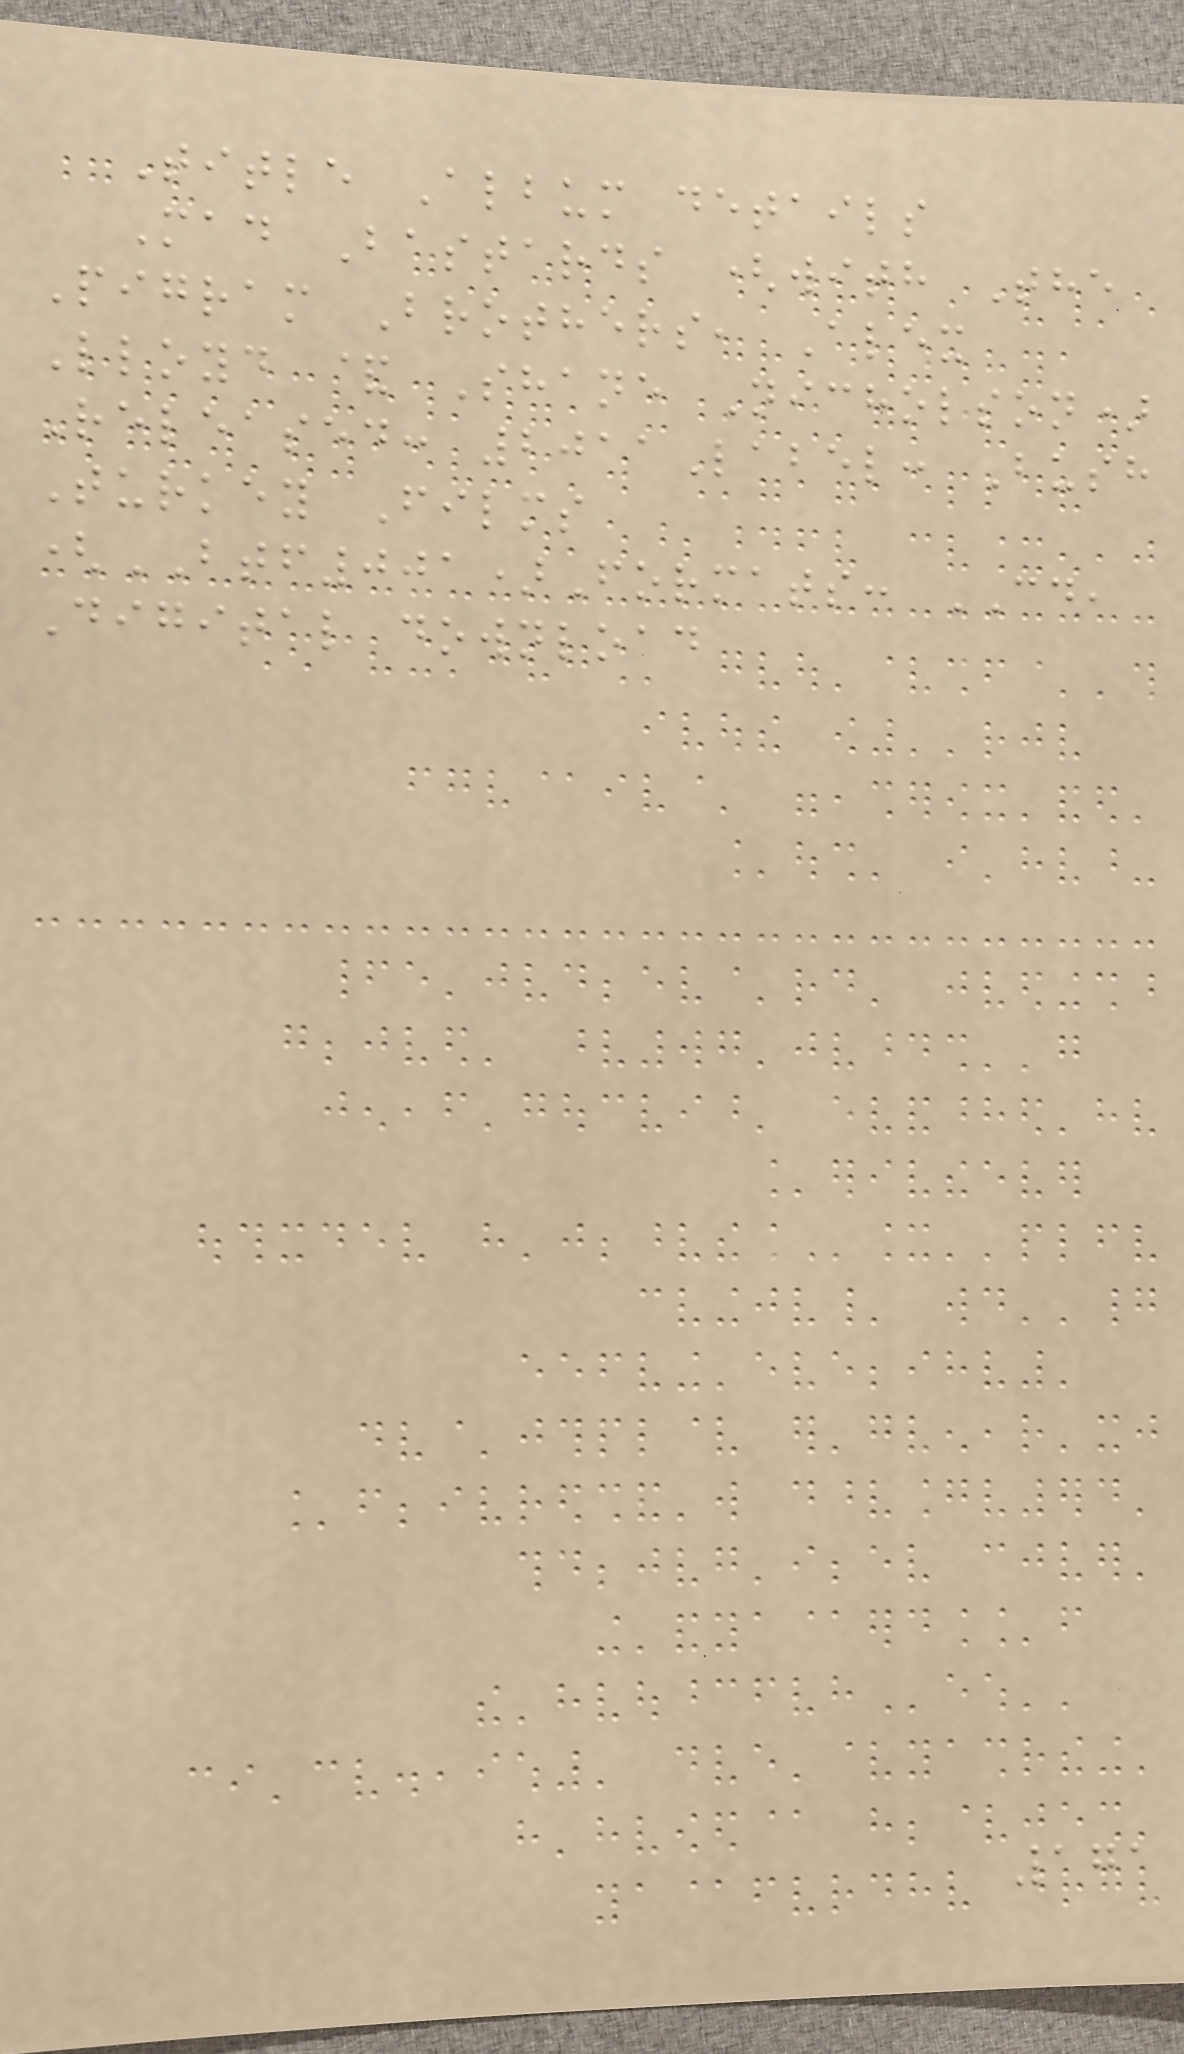Title Album details
Mad Bastards (with The
Pigram Brothers, Alex
Lloyd & Shane Nicholson)
Released: 2011Label: Bush
Turkey Films
(BTF001)Formats: CD,
Digital download
171
